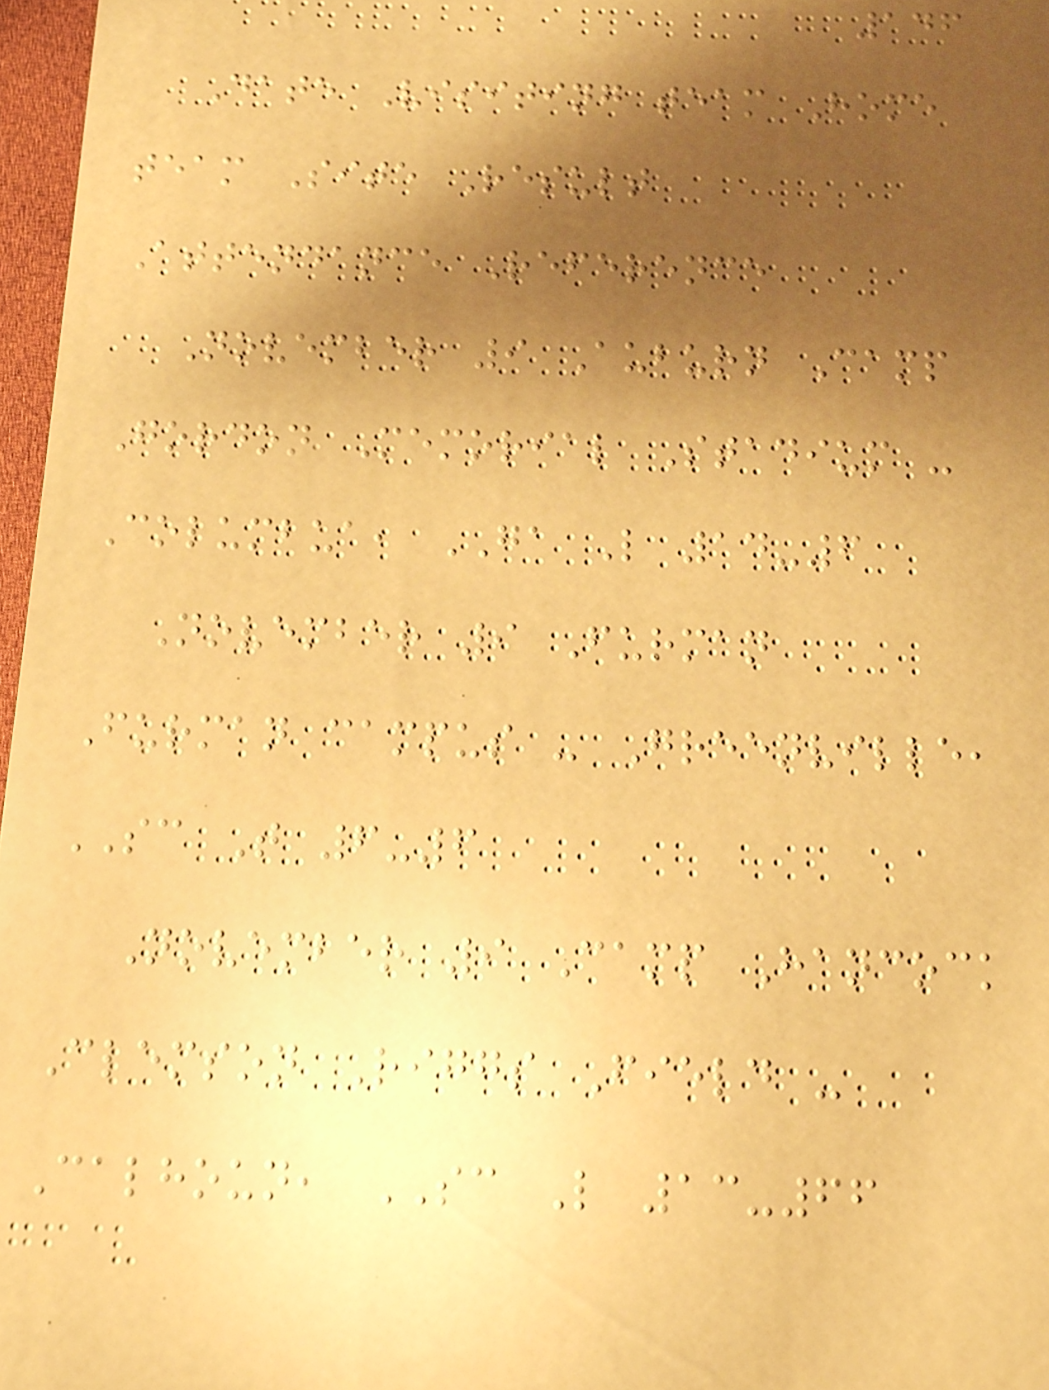146
Date Visiting team Home
team Site Result
Attendance Reference
November 9 Auburn Camp
Gordon Memorial Stadium -
Columbua, GA L 14-6
November 9 Furman
Furman campus - Greenville,
SC T 6-6
November 9 Camp Hancock
Clemson Riggs Field -
Calhoun, SC L 13-66
